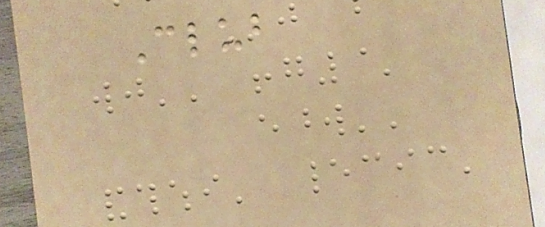Club
